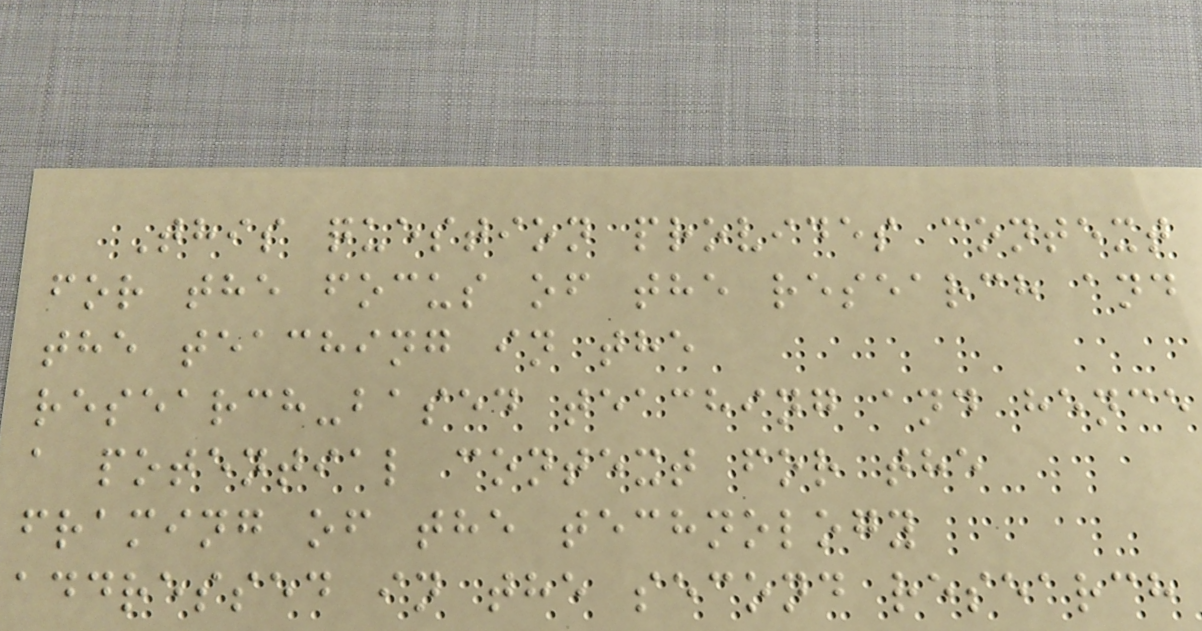This question provides context
for the focus of the research and
the teaching in the
research-based teaching and hence
a potential context for the
framing of the technology
addressed in the second research
